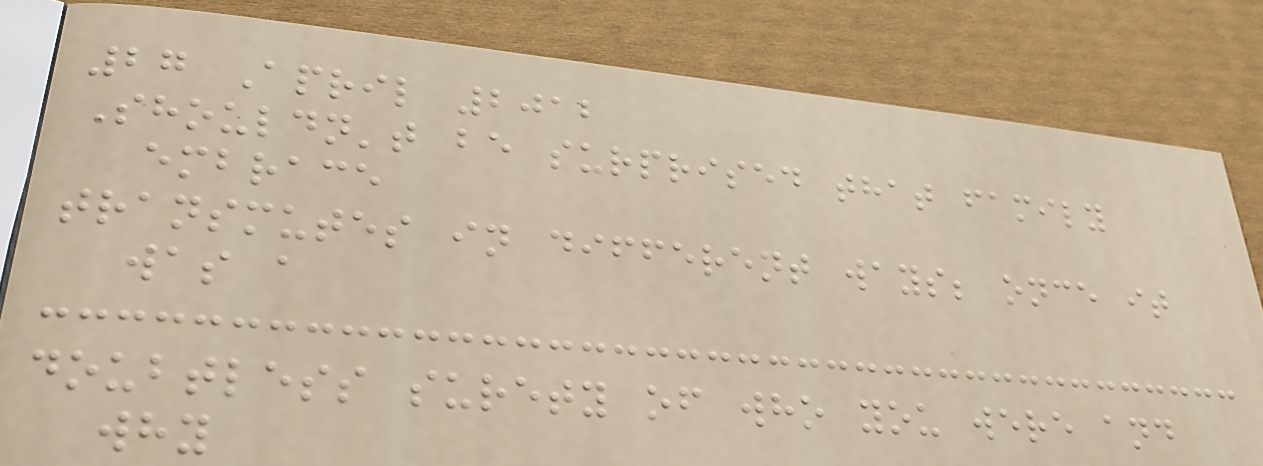27 April 2012
Shouldn't be surprised that family
embrace
transmutes in different ways; once it
was a
doubtless surety of who you were and
why
